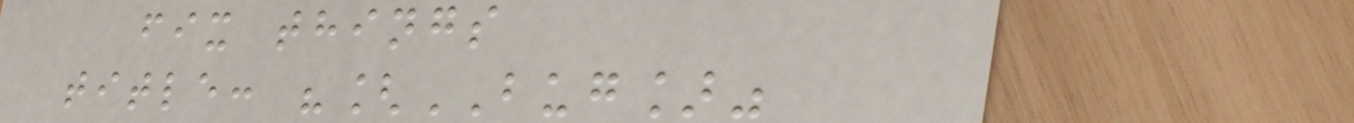fix things
title: "[BUG]"
